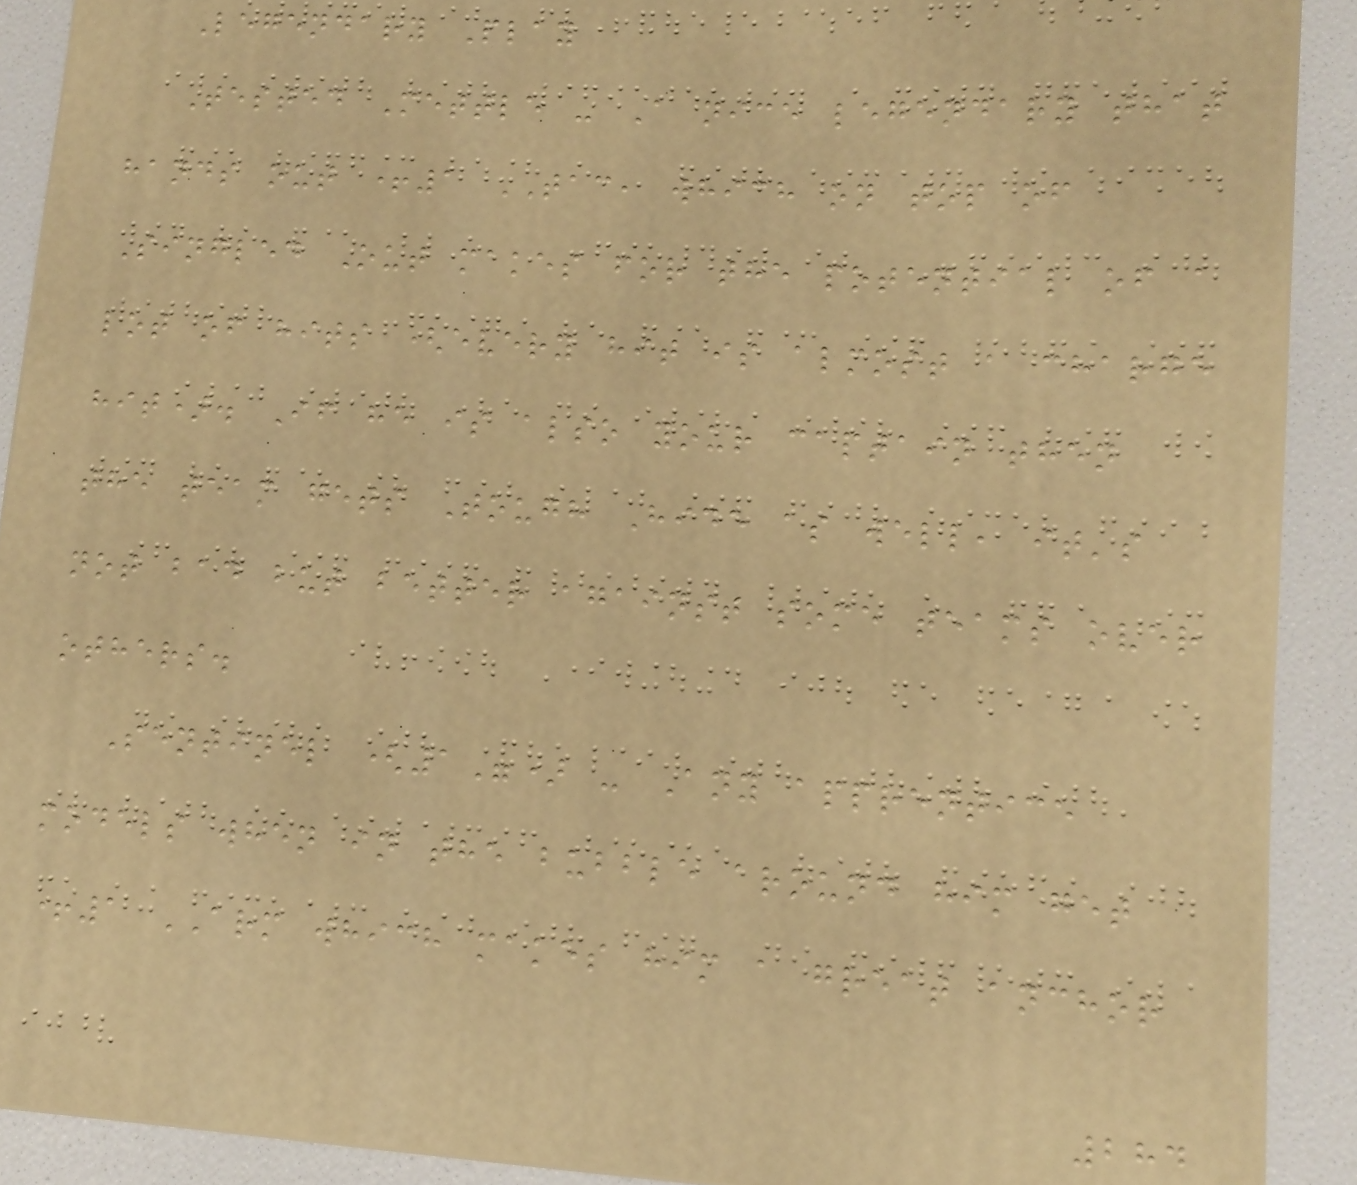Legendary Play
Tested Mettle - A nice legendary that
hands out +1 TAC, which on top of
Singled Out makes for the potential of a
lot of hits (every hit is almost a charge
hit). If he is also your captain then
the team gets Tough Hide as well, it's
not bad but better against some teams over
others.
Sentinel (1") - Any apprentice
models when in the bubble around him get
+1 ARM which makes him a great anchor
284
